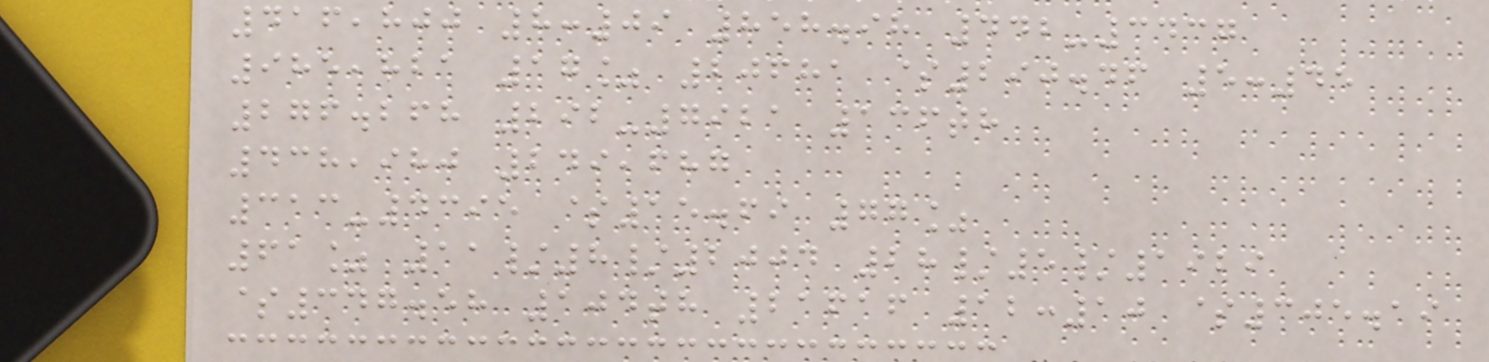416,800 8:09 858.98 442-3437
985,821 17% 20681 $290.46 5:45
276.268 292-7921 136th
438,980 249,687
313-4395 $15.69 77%
61% 11/8/2004 28/5/1929
$347.58 104th 21616 12:10 $305.19
